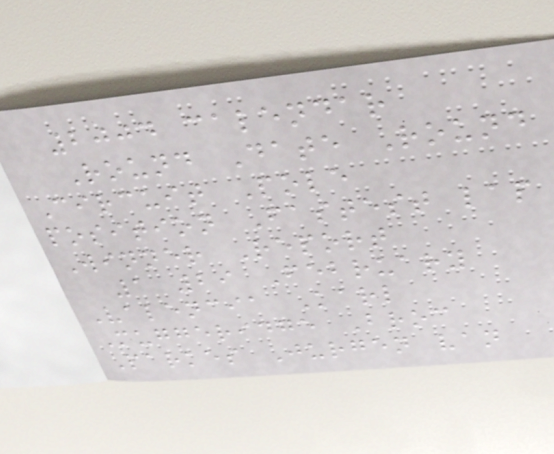2004 calendar
Round Date Round
Circuit Pole
position Fastest lap
Winner Report
1 29 February
Valencia Karl
Muggeridge Broc
Parkes Jurgen van
